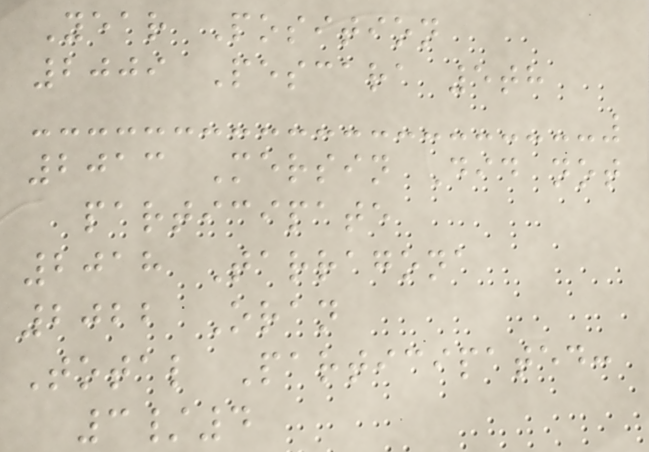Year Position
2009 Pescara 5th
2013 Mersin Did not
participate
2018 Tarragona
2022 Oran
Total Participated:
3/4
